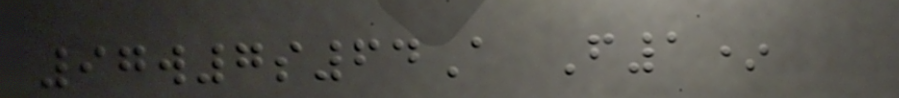97w7s64A F1*
